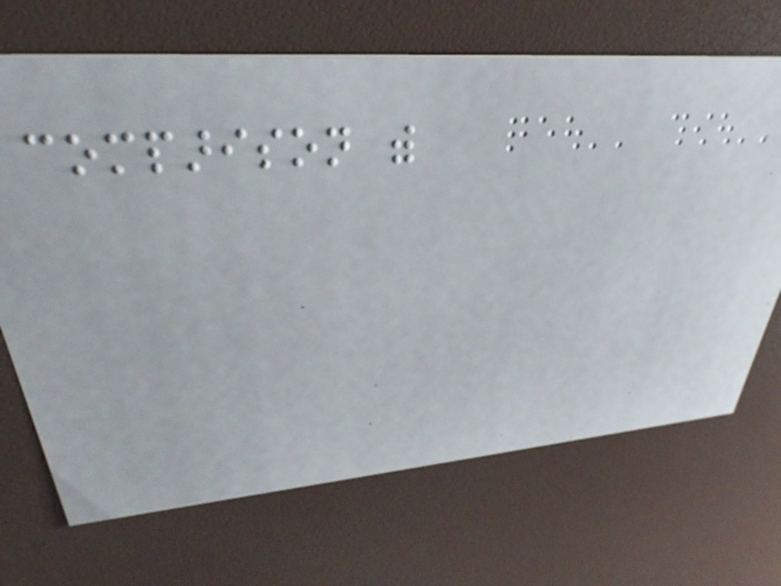comparison with
